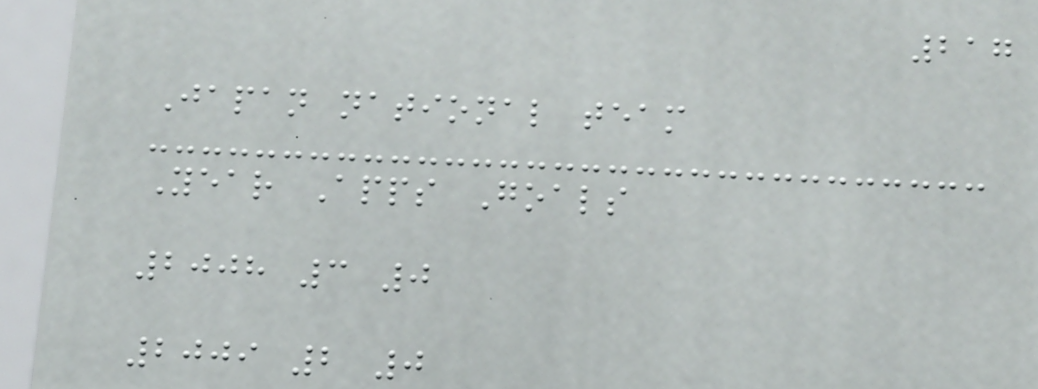217
Japan national team
Year Apps Goals
2008 3 0
2009 2 0
